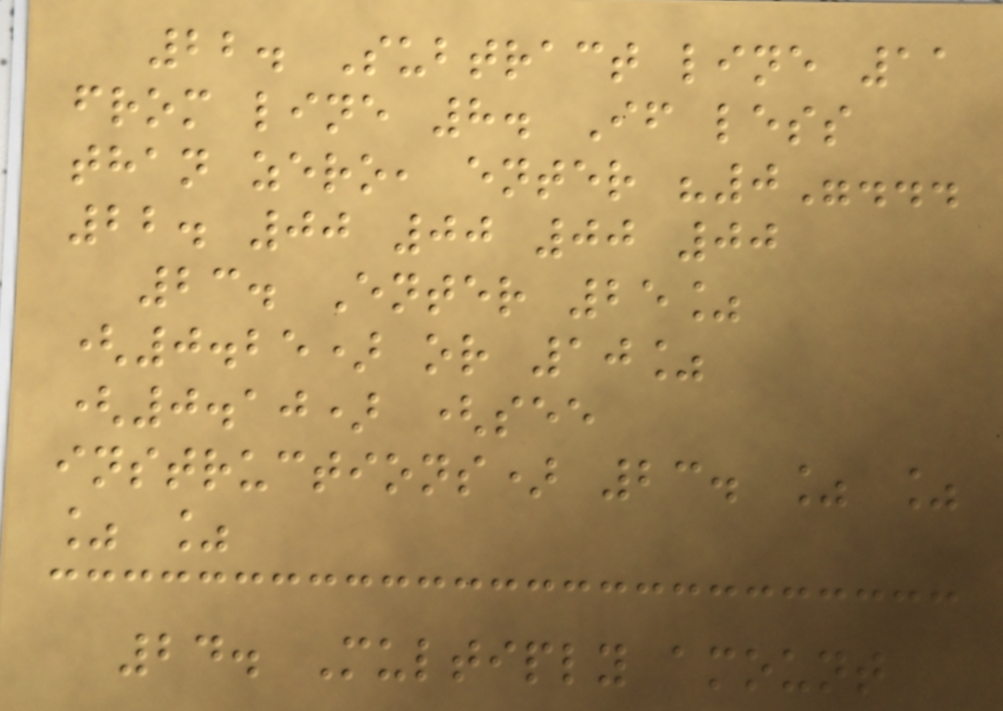22. Subtract line 11
from line 8. If less
than zero, enter "0"...
22. 00 00 00 00
23. Enter 25%
(0.25) or 10%
(0.10) (see
instructions) 23. % %
% %
24. Multiply amount
